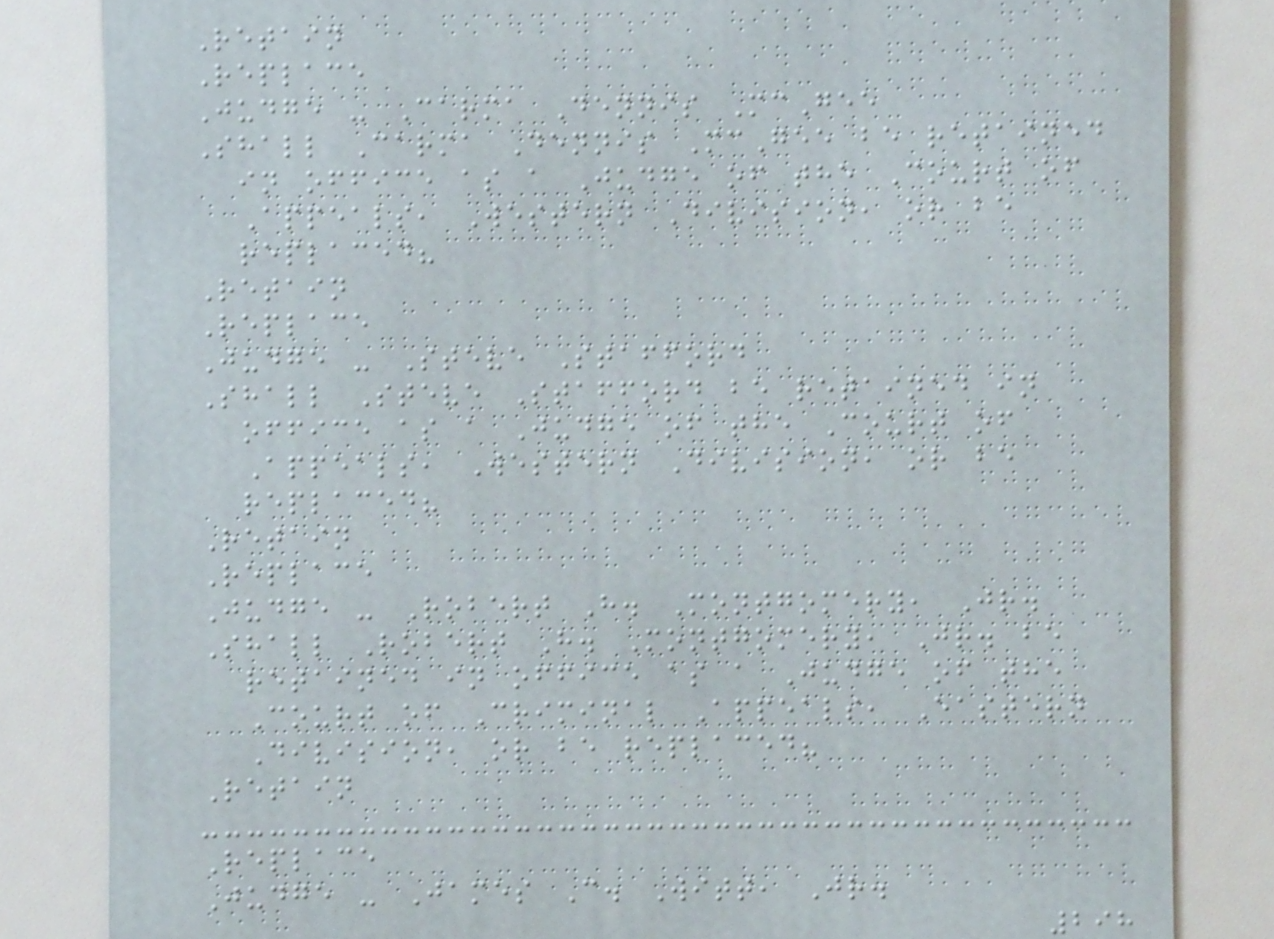Retain
Replace
Judge - Carma Dennis McGee
Shall Carma Dennis McGee be retained
in office as a Judge of the Court of
Appeals, Western Division, or be
replaced?
Retain
Replace
Judge - Steve Stafford
Shall Steve Stafford be retained in
office as a Judge of the Court of
Appeals, Western Division, or be
replaced?
Retain
Replace
Judge - Robert H. Montgomery, Jr.
Shall Robert H. Montgomery, Jr. be
retained in office as a Judge of the
Court of Criminal Appeals, Eastern
Division, or be replaced?
Retain
Replace
Judge - James C. Witt, Jr.
298
